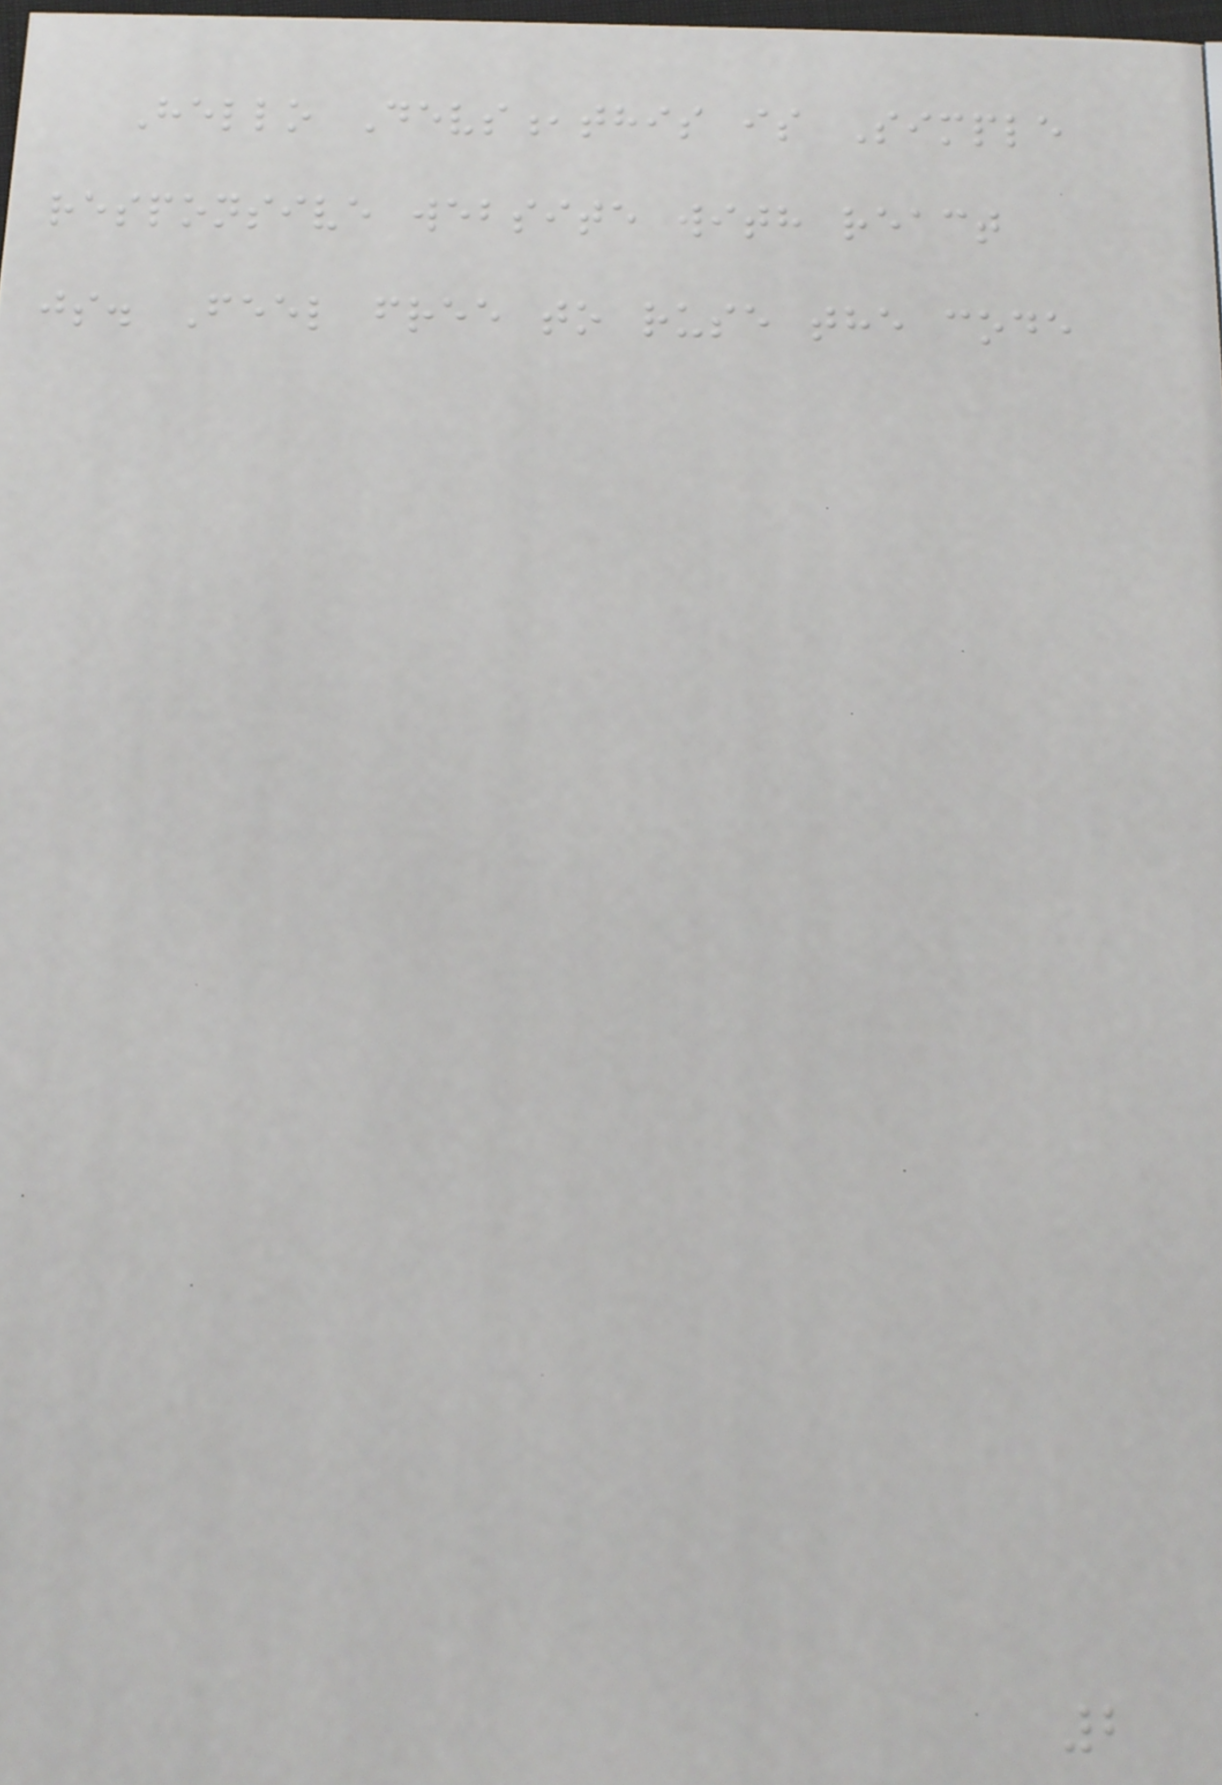Hello Devs,this is Simple
responsive website with react
js. Feel free to ruse the code
2
